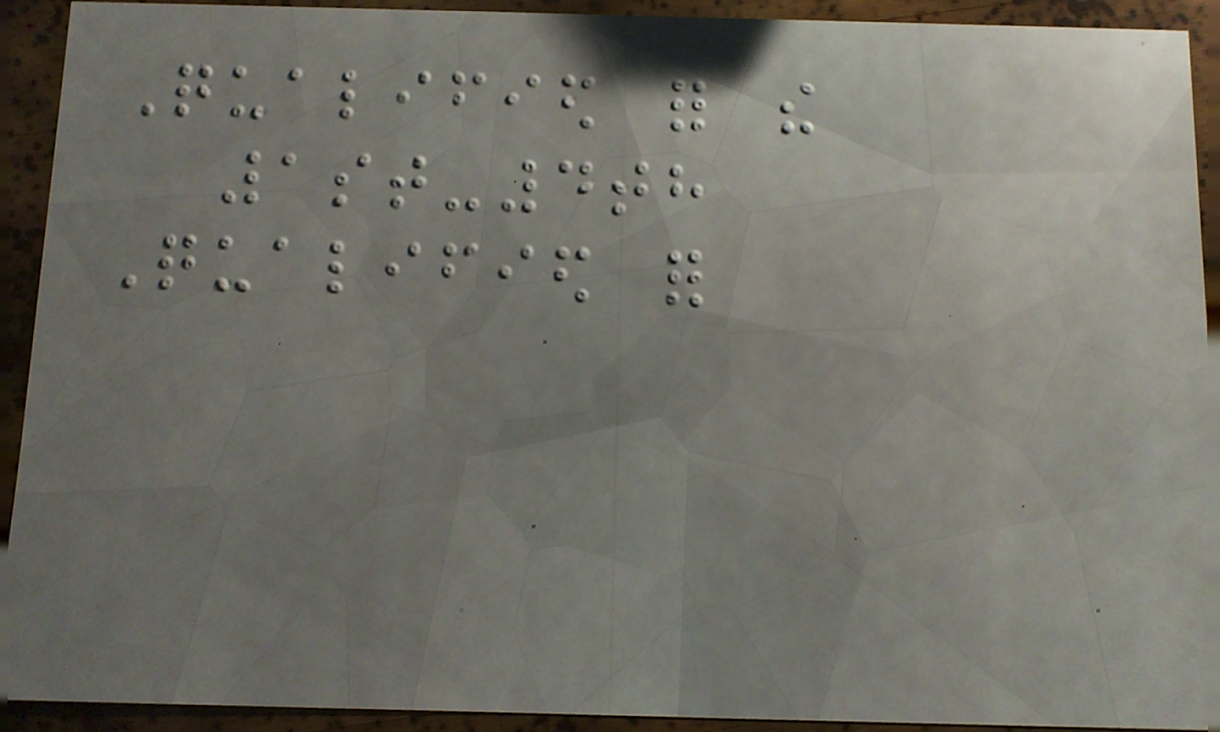Qualified for the
1st-4th
Qualified for
